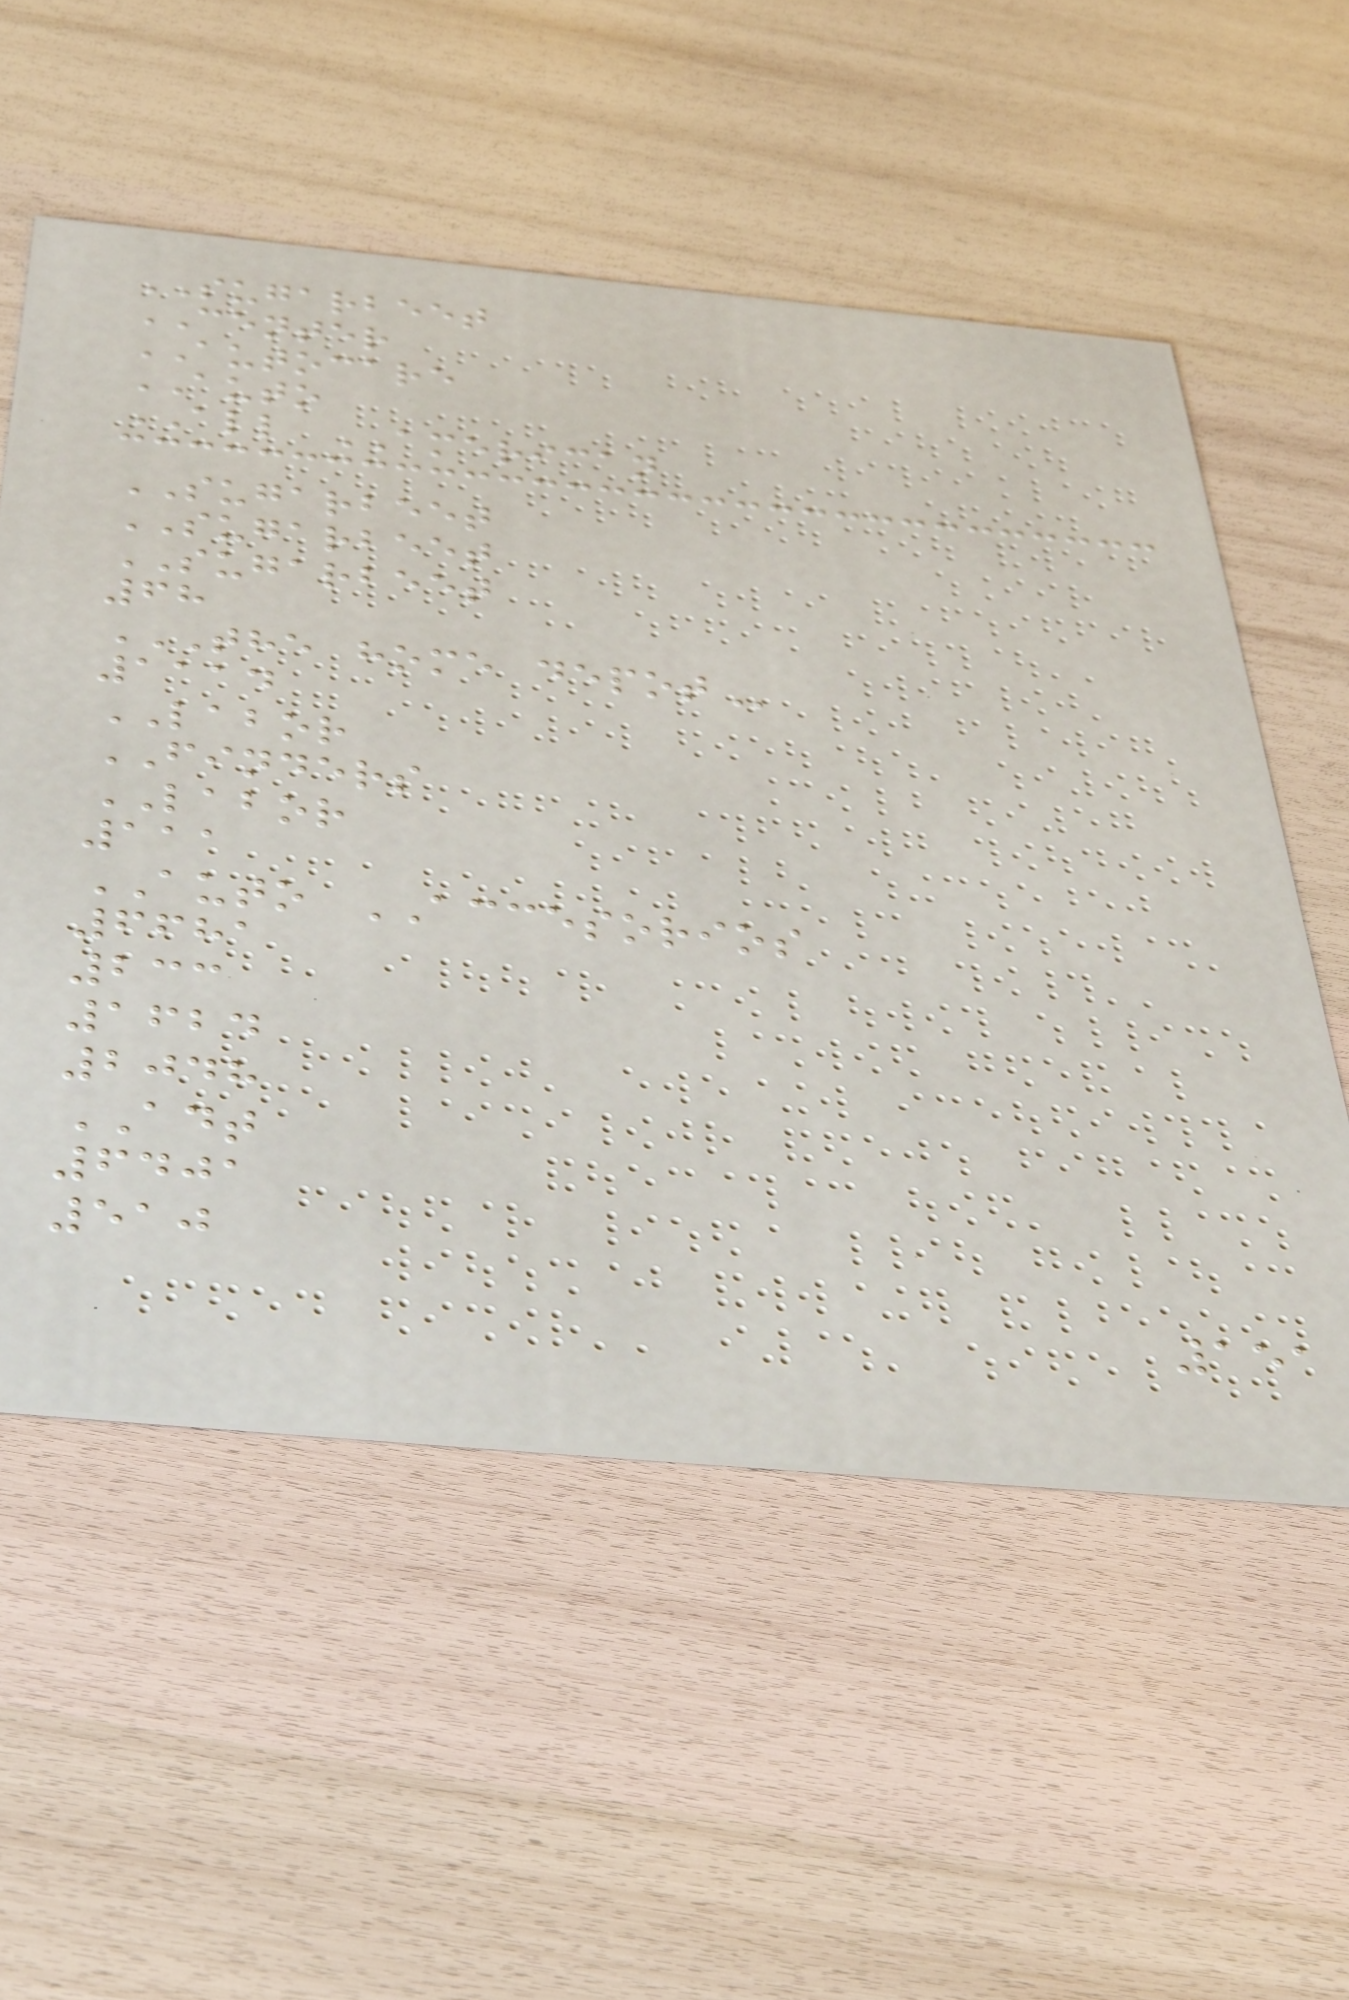SUGARBEET
CENTER
AUTOCARE
AUTO
ALL AMERICAN
SUGARBEET
SUGARBEET
SUGARBEET
68
THE HOME DEPOT
1114
LABOR
FINDERS
LABOR
111
AUTO ACCESORIOS
6681
233
1624
2048
ADT
6401
510
151
